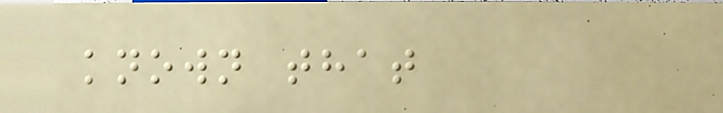known that
